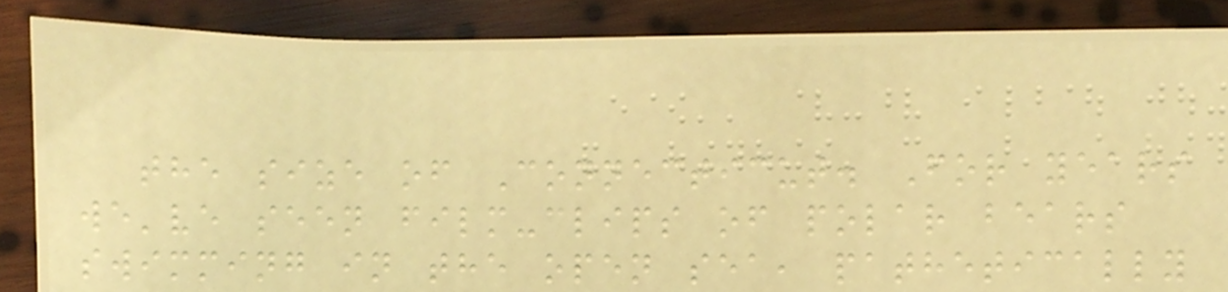the size of Connecticut. For years
we've seen film-clips of polar bears
swimming in the open sea, pathetically
